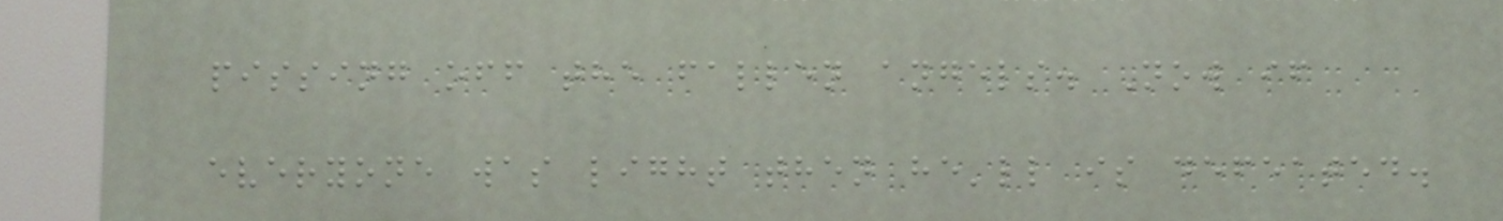pissing off the fallen angels. Now if
everyone was light then he'll is defeated.
